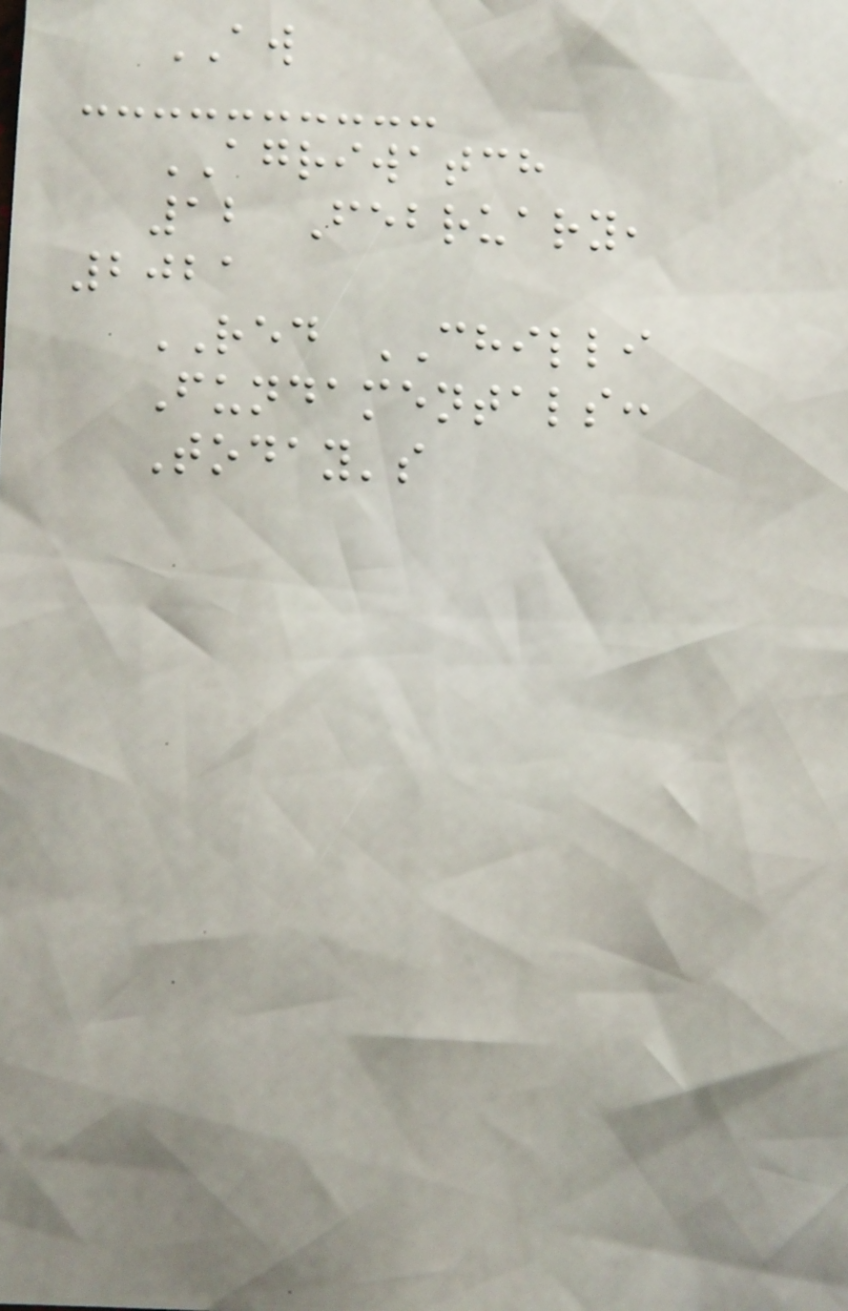AW
AGRIWATCH
12 February,
2021
RED CHILLI
Fundamentals:
Today's
